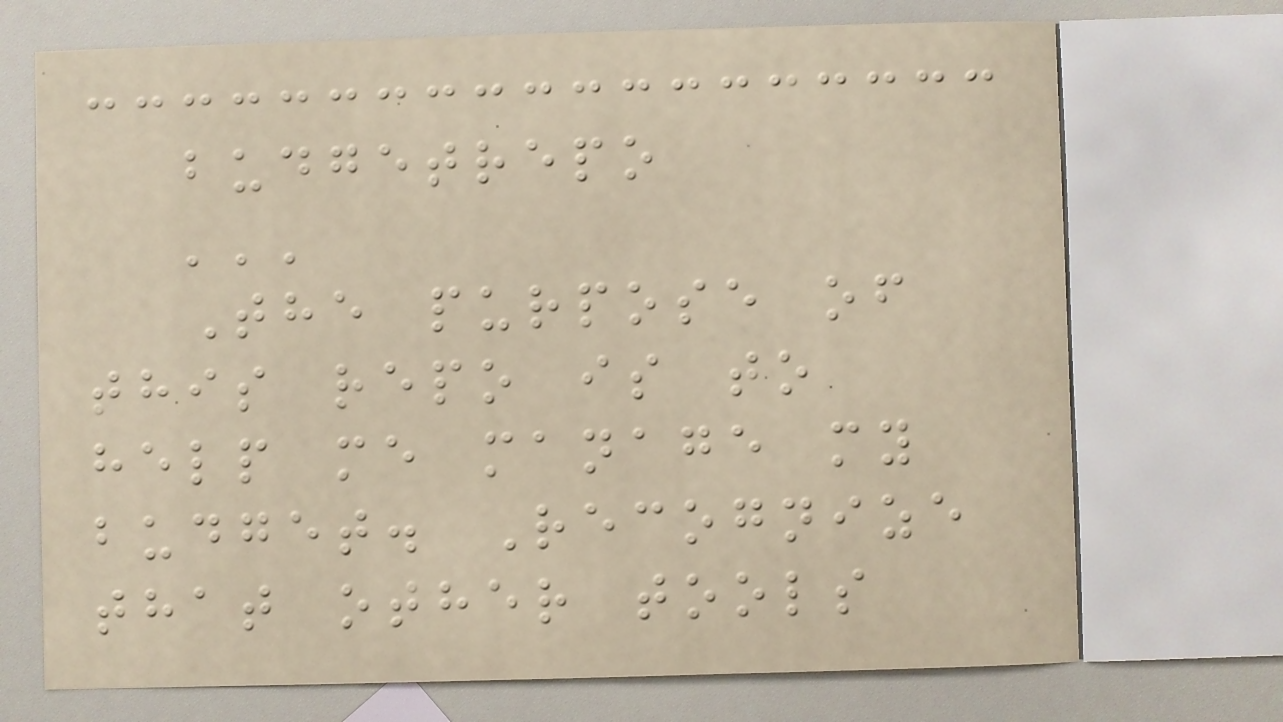budgetrepo
'''
The purpose of
this repo is to
help me manage my
budget. Recognize
that other tools
